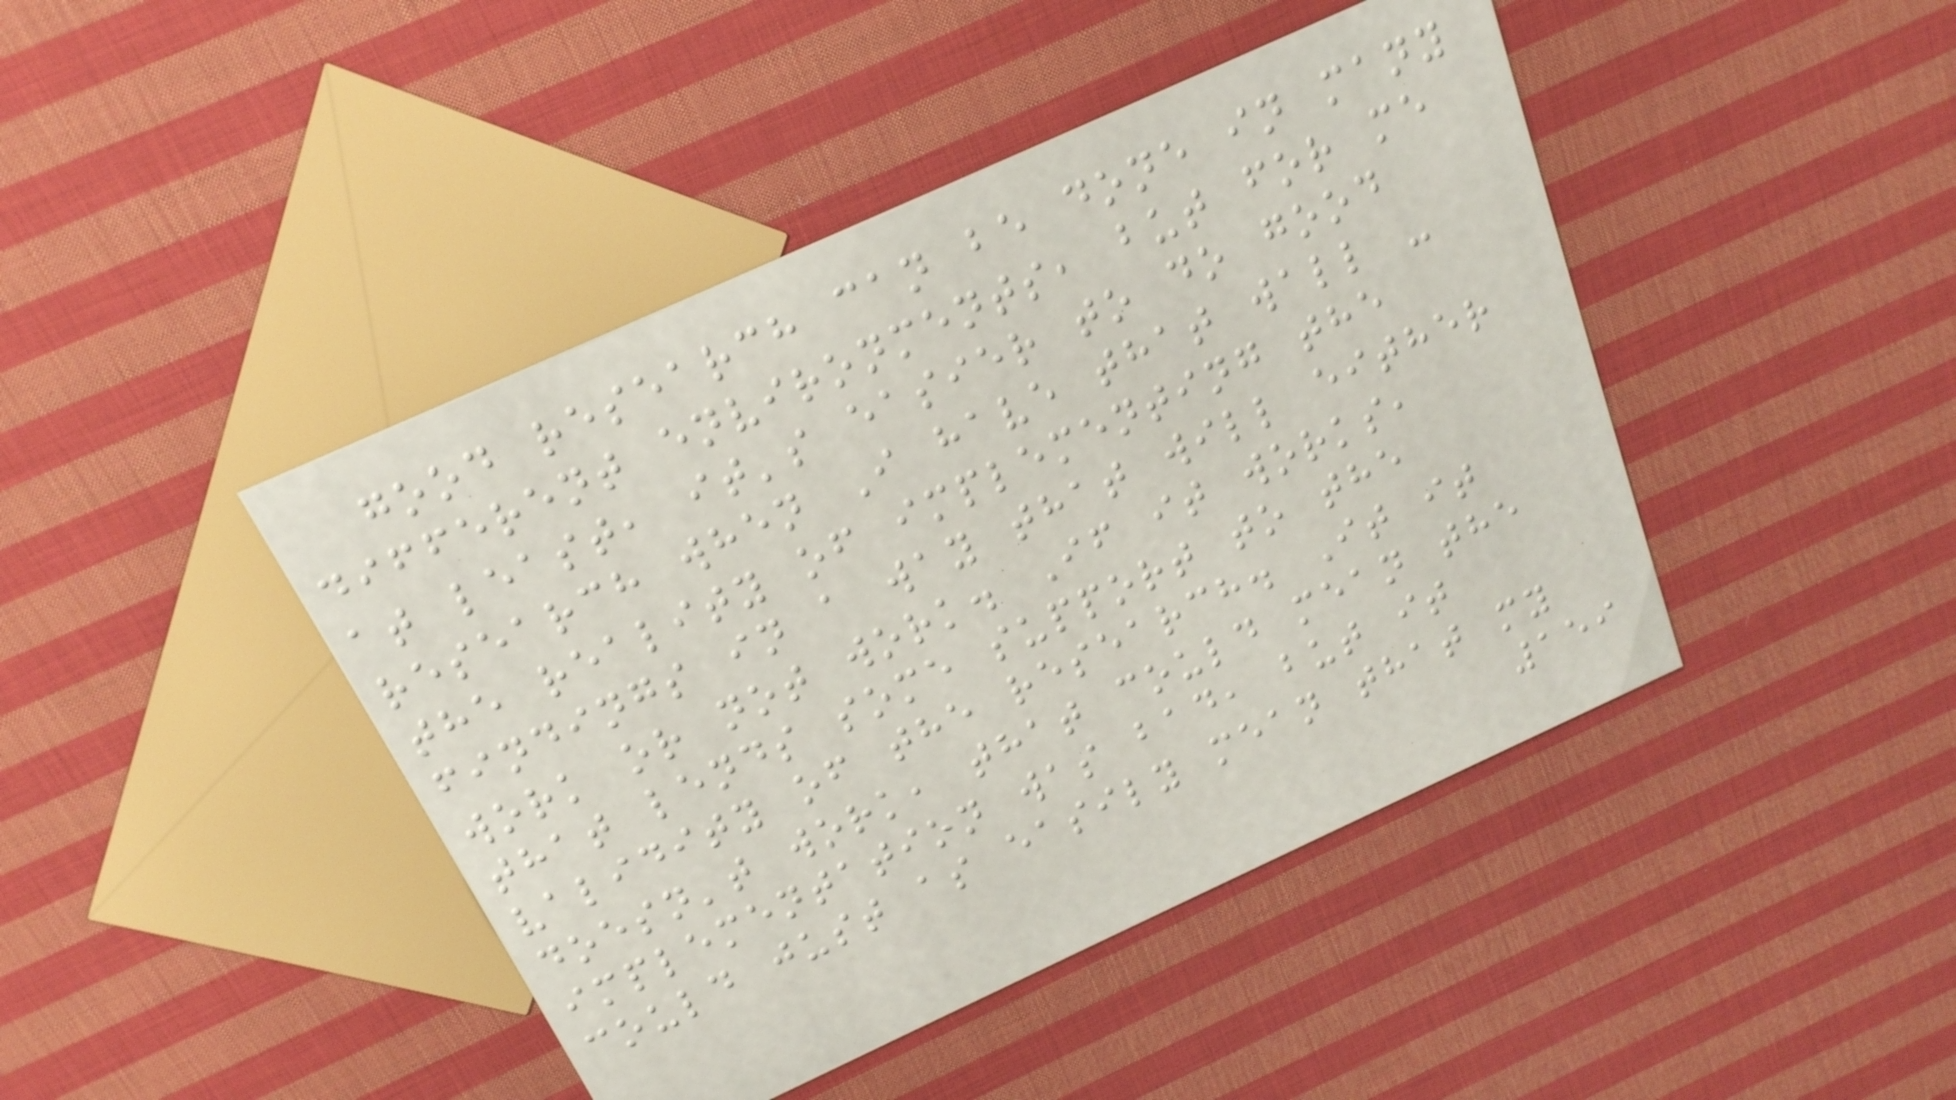good research can be done in many
different environments, but for me
at least, it's easier to do good
research when I have that wall -
the reality of implementing the
findings in a way that will either
work or not work. If it works,
that lends some support to the
validity of the research. It it
doesn't work, that could mean the
implementation was bad, but it
could just as easily mean that my
159
